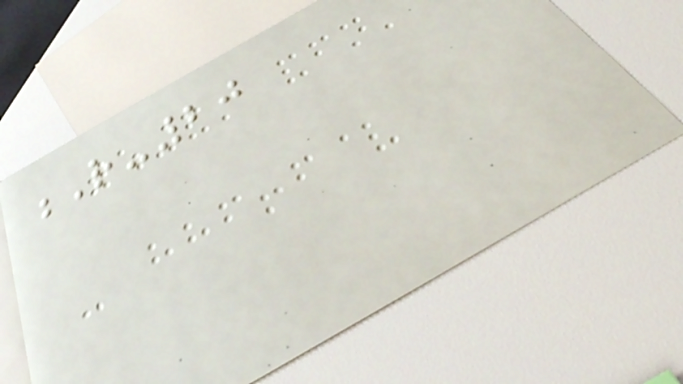R-20
